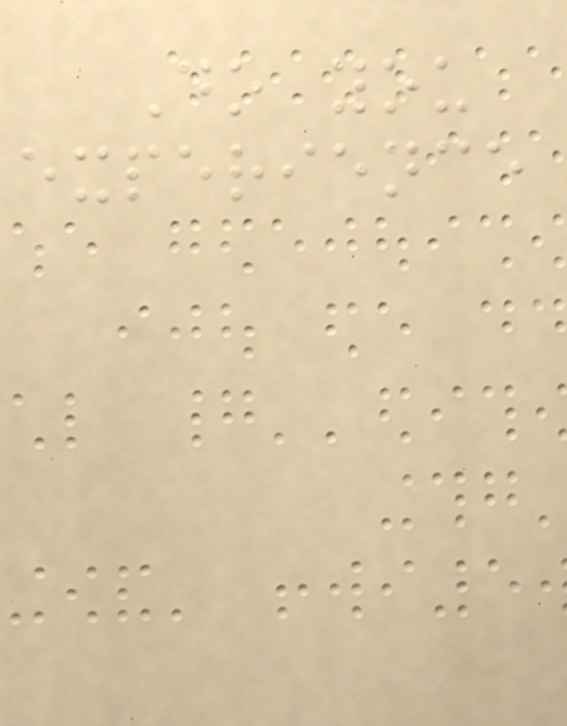Do you
experience
